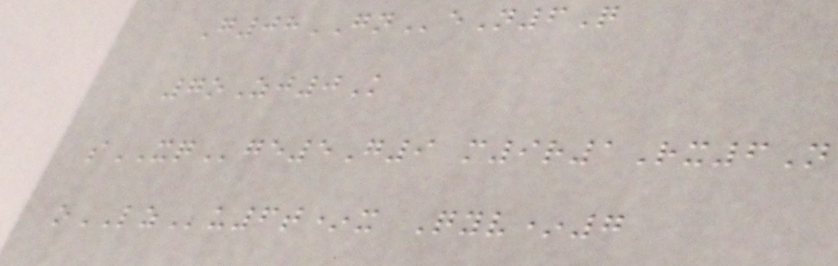G08GNeN6Q
7oZj0K
sXQge5G9 m9r1Rx6N
oLZu6t*x Qyv*7
